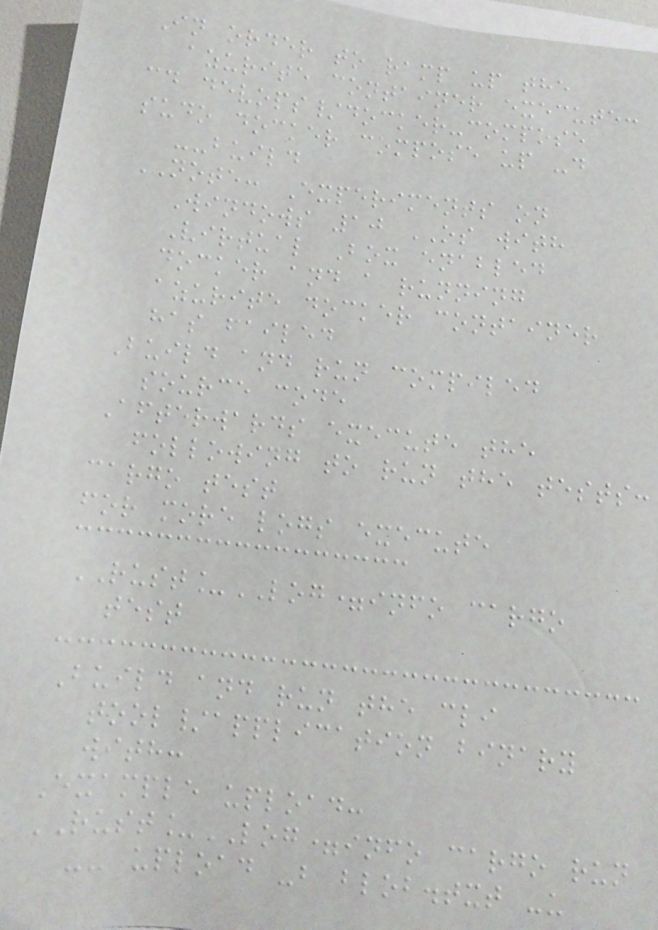In order to ramp up the
azurite container execute:
cd devops/docker-compose
sudo docker compose up -d
--build
NOTE: Experiments on
Windows 10 OS with
Virtual Box enabled
docker and a running
azurite docker container
has failed
Build and run compiled
source code
Afterwards execute the
following to run the tests:
cargo test
for more logs execute
RUST_LOG=info cargo
test
Build and run the cli
tool/application binary
with:
Example upload:
RUST_LOG=info cargo run
-- upload -b blob.txt -u
